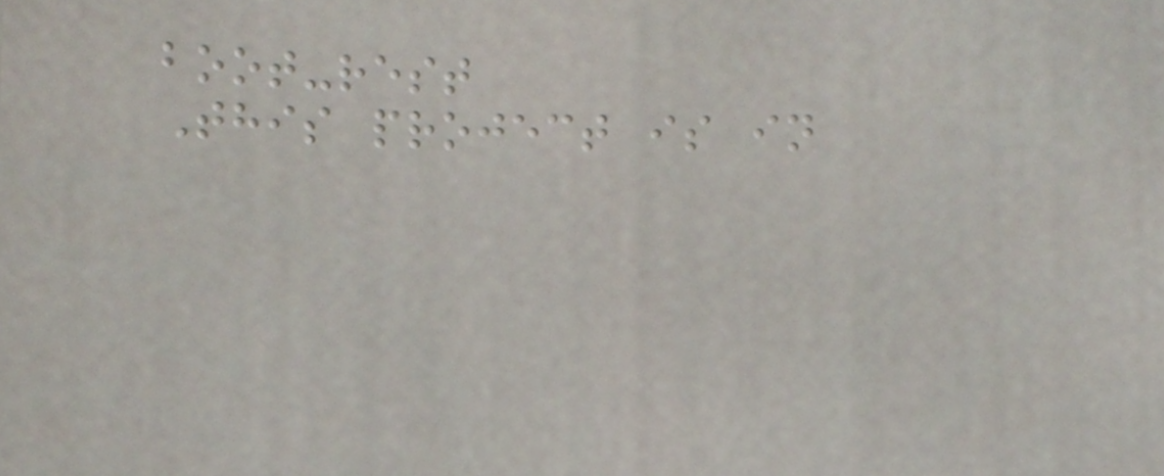boot-rest
This project is in
